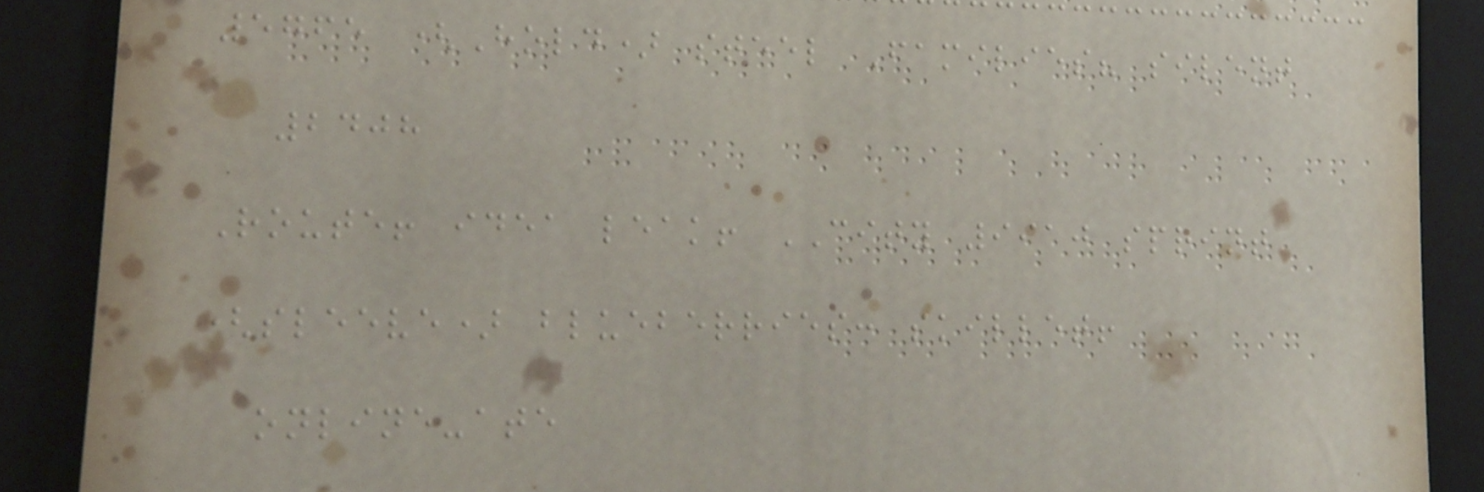5765 (Hold) steel Families? silent
2408
Route! idea leak! CITY 9910 sprint
(sleeve) blueberries: skillet!
online-ate
